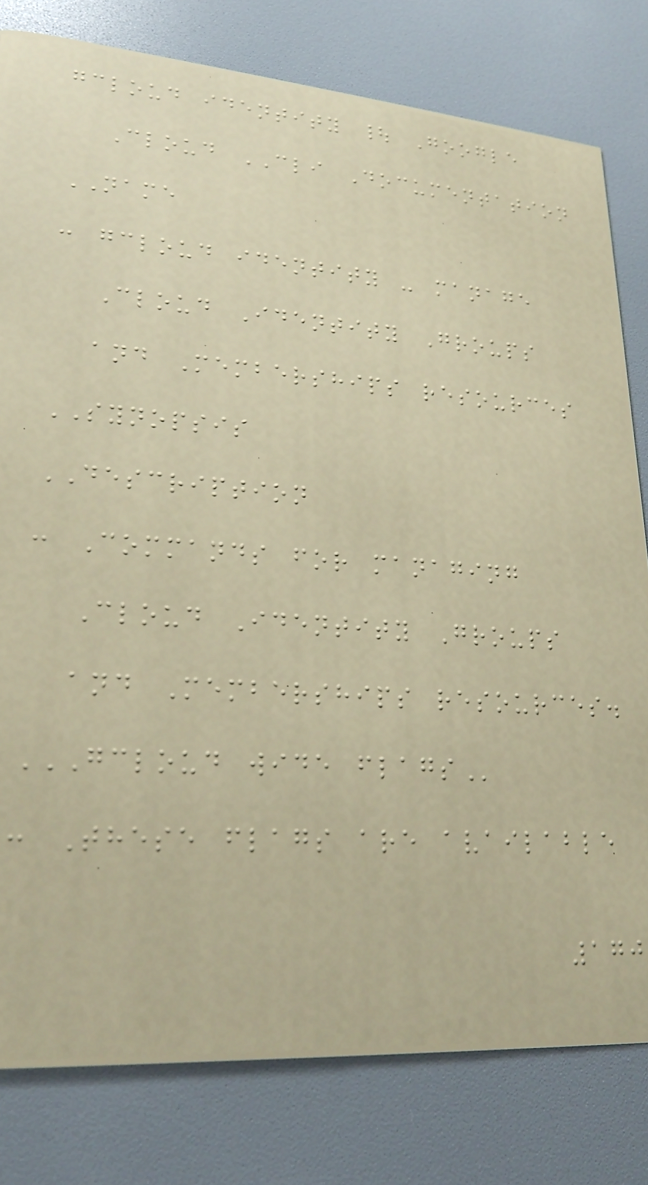gcloud identity | Google
Cloud CLI Documentation
NAME
: gcloud identity - manage
Cloud Identity Groups
and Memberships resources
SYNOPSIS
DESCRIPTION
: Commands for managing
Cloud Identity Groups
and Memberships resources.
GCLOUD WIDE FLAGS
: These flags are available
170
